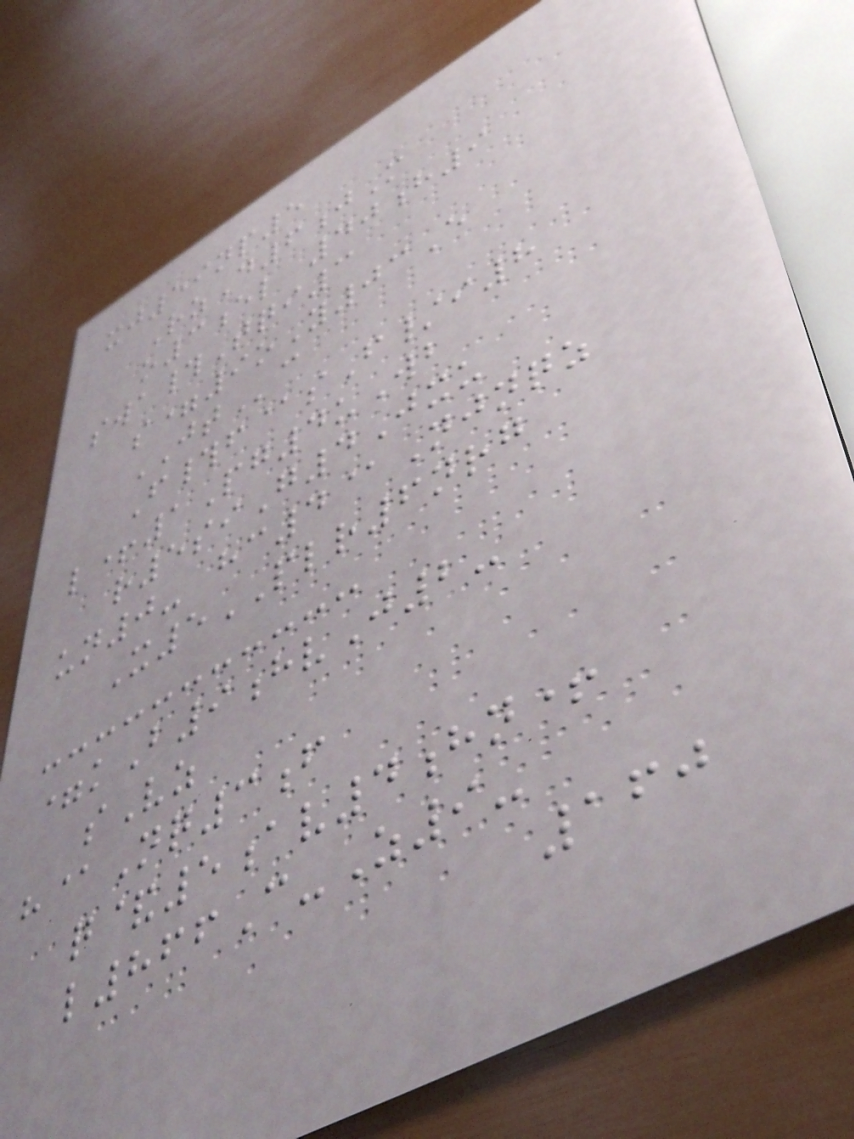xj59np5
RzD6jM
o3el 40h9
swa#Tqi3
s=9oY03E
JTc
F#f@sF/i8
l+1Pg4uWb
r5siG4Jxu
un0- hc4@Njnqz
X5PLR6nrg
=kB9hvJ2-
sVz
h@Nq3f
q&5av4hn+
l866C-Z9-
160
